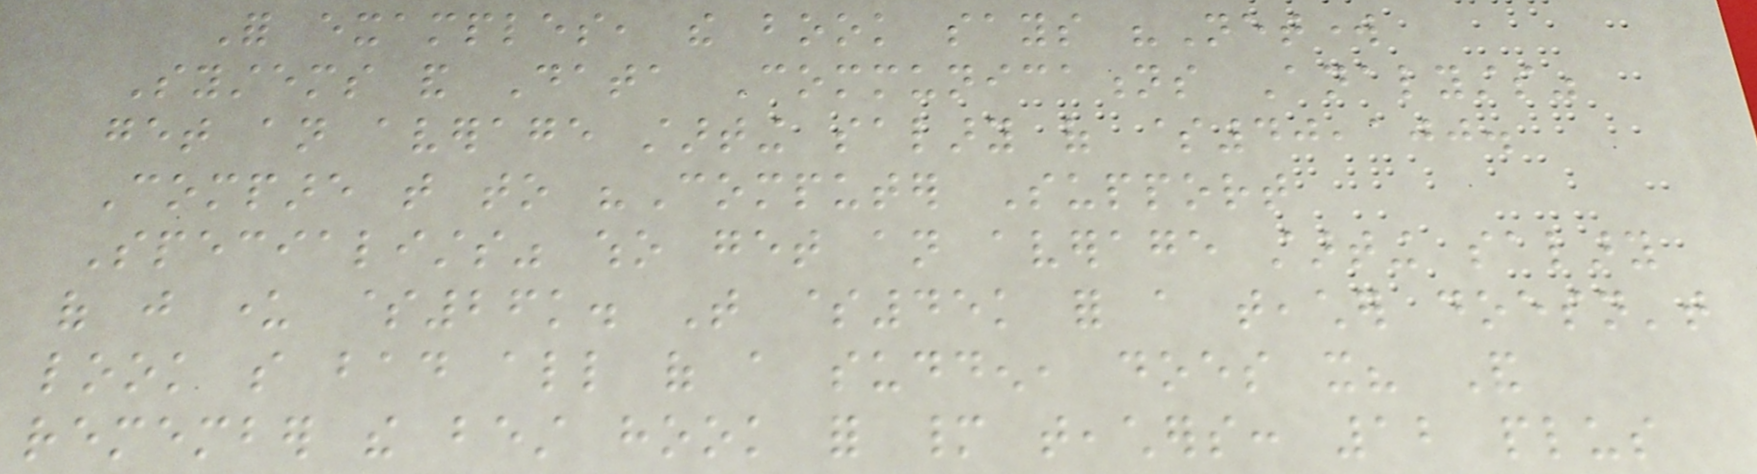For examples, the book says "Network
Systems and Data Communications Analysts"
get an average starting salary of $40,100.
Compare that to "Computer Support
Specialists" who get an average starting salary
of just under $26k. That $45k for a teacher doesn't
look so bad all of a sudden, does it? And
remember the best hook for many teachers: 12 plus
